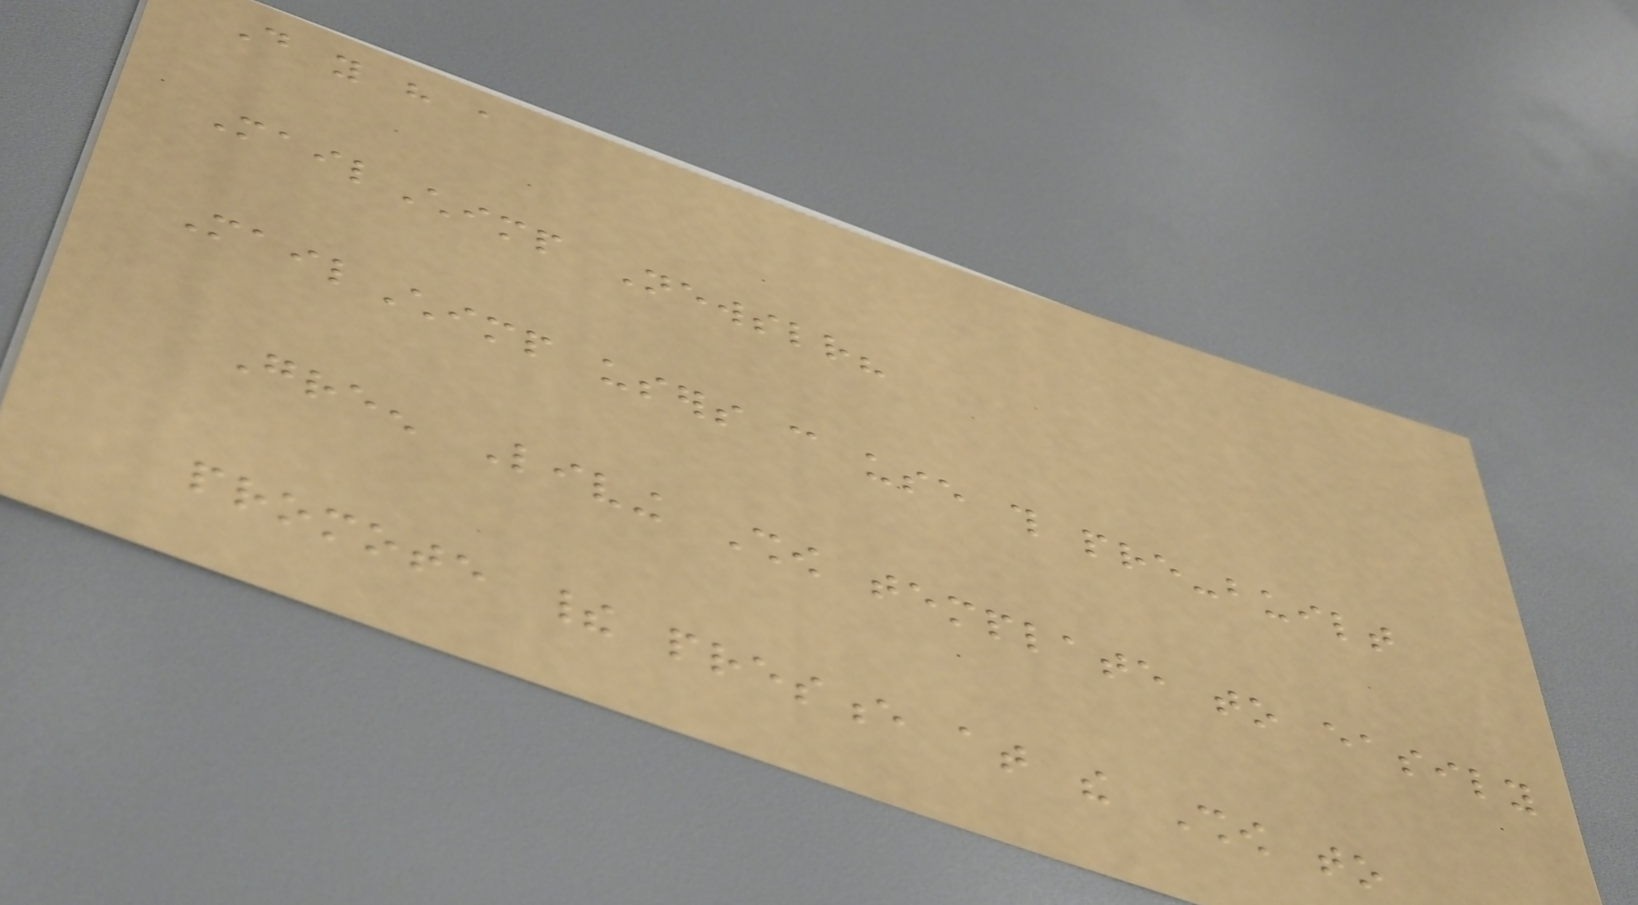Do you have a
MailChimp Newsletter?
MailChimp users can use this pre-built
Green Living Show template to easily
promote their presence at the Show to
